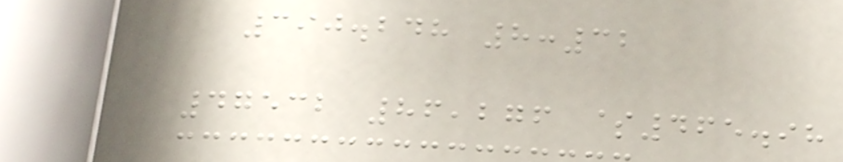390.248 8:32
47532 86,276 $465.98
